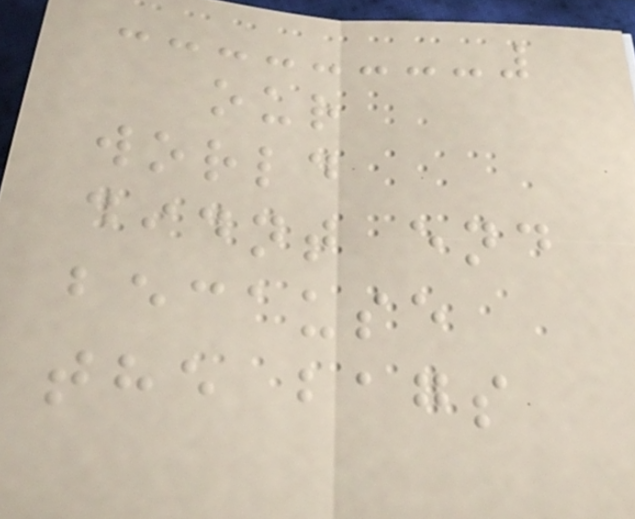our
world
didnt end
because
the bags
